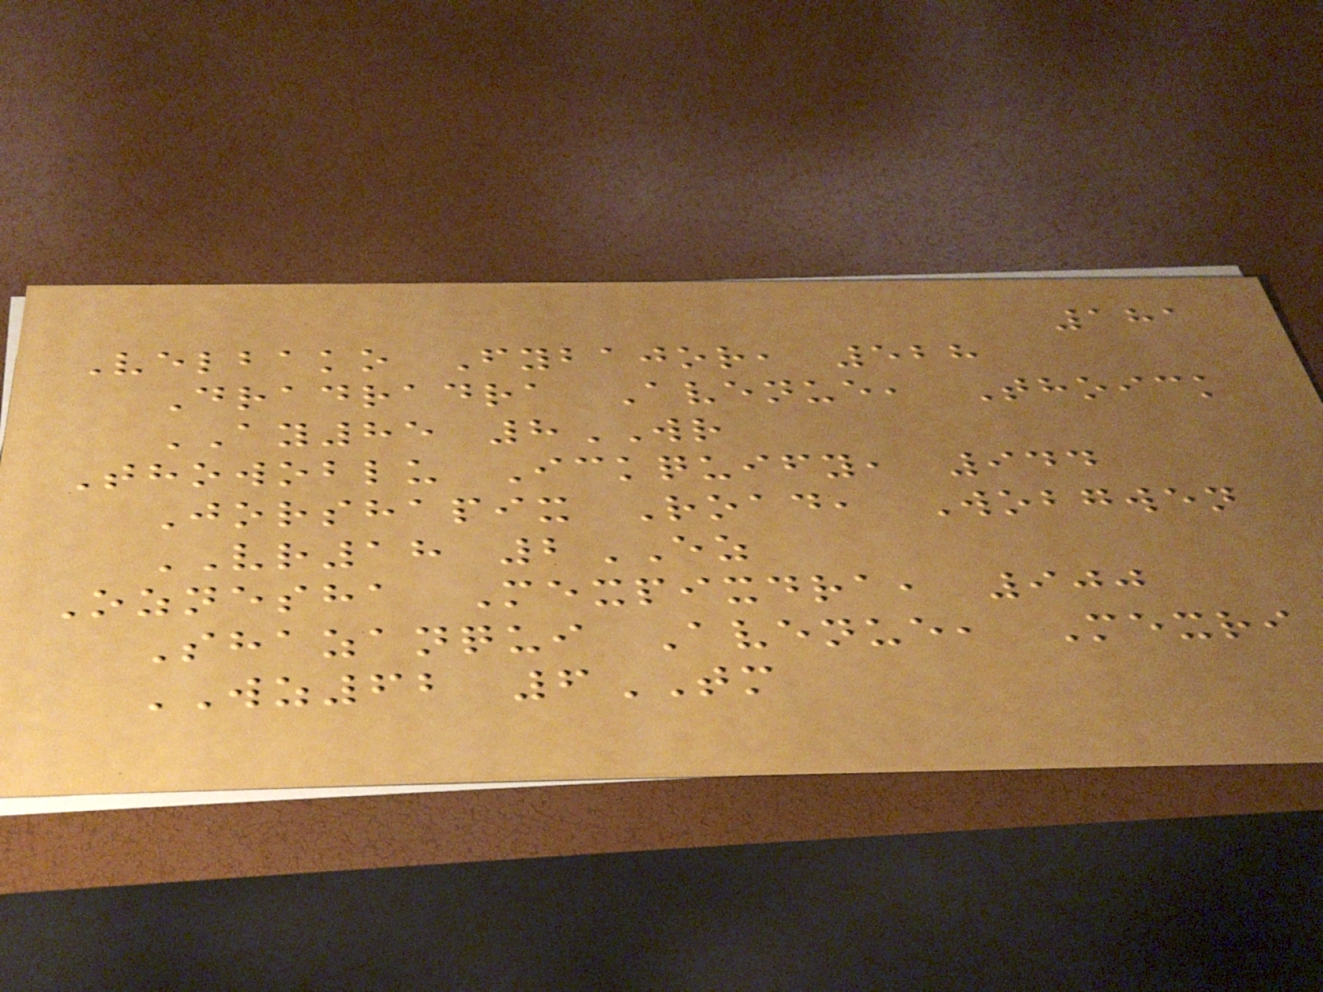181
Velbako Fybajor, 528
Dradradra Avenue, Thoick
AY85 8WR
Thowoblu Ickquify, 944
Jorshapix Road, Wobgwen
VR18 2EZ
Oznesha Mexpixdra, 900
Shazanqui Avenue, Mexri
WZ62 6TM
